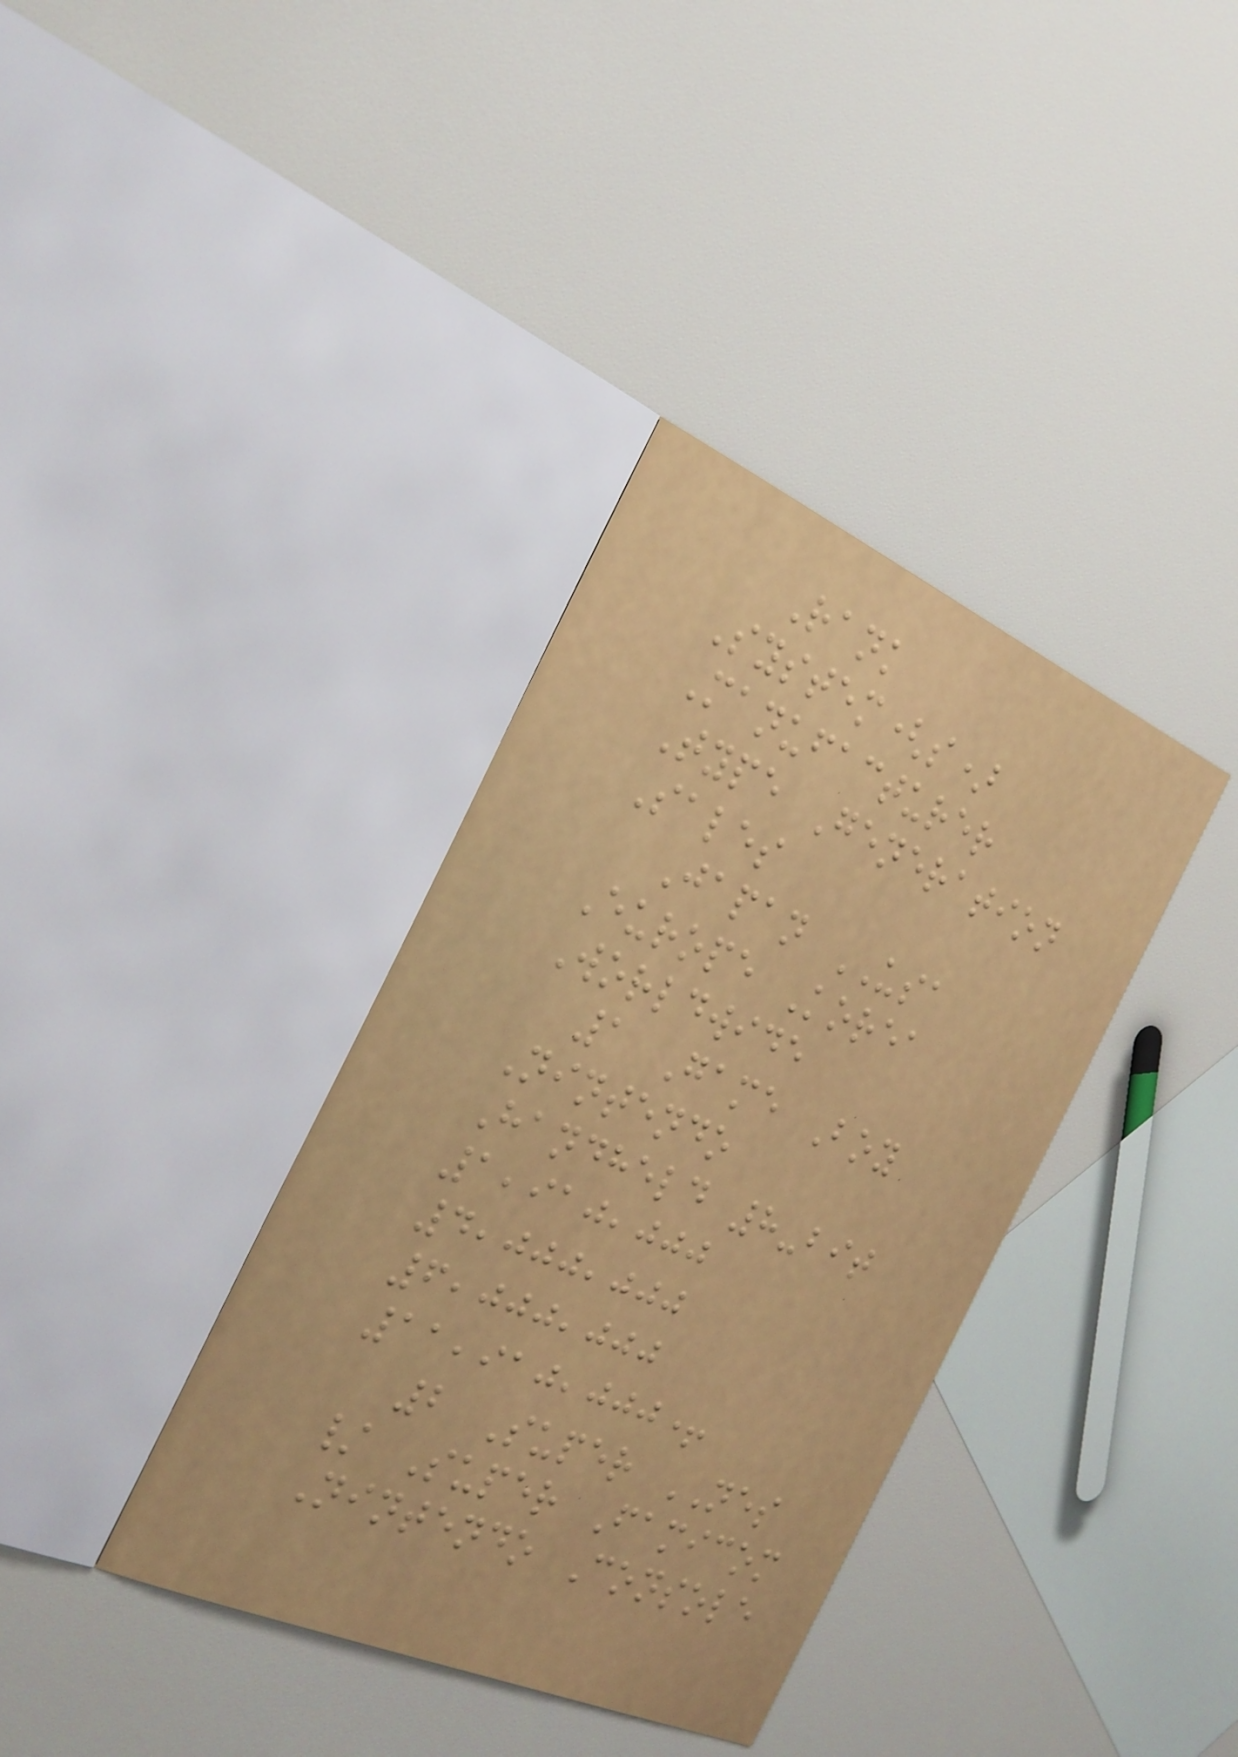Rank
System(s)
Manufacturer
Type Generation
Sales
Japan USA
Europe Korea
Worldwide
1 Game Boy
Nintendo
Handheld 8-bit
1,910,000
4,000,000
6,000,000
11,910,000+
2 Super NES
/ Super Famicom
Nintendo Console
